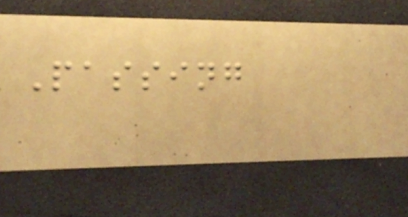Passing
